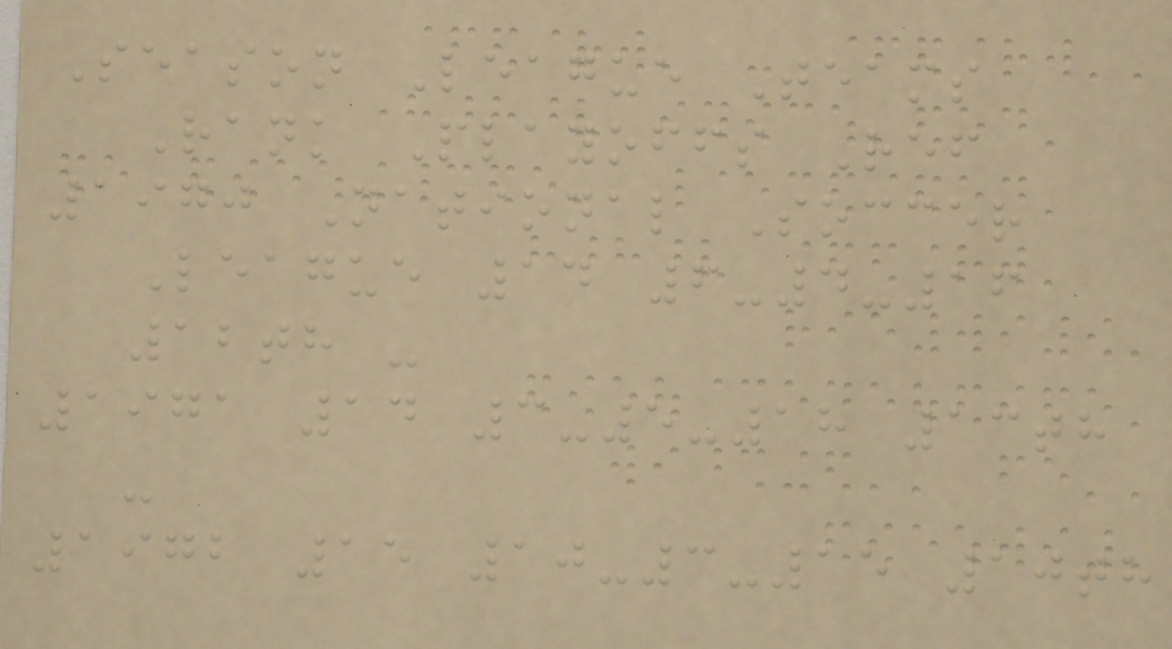Season League Teams
Rank Playoffs Ref
1970 National Soccer
League 14 6-4-16
12th -
1971 14 3-5-18 13th
-
1972 15 10-3-15 10th
